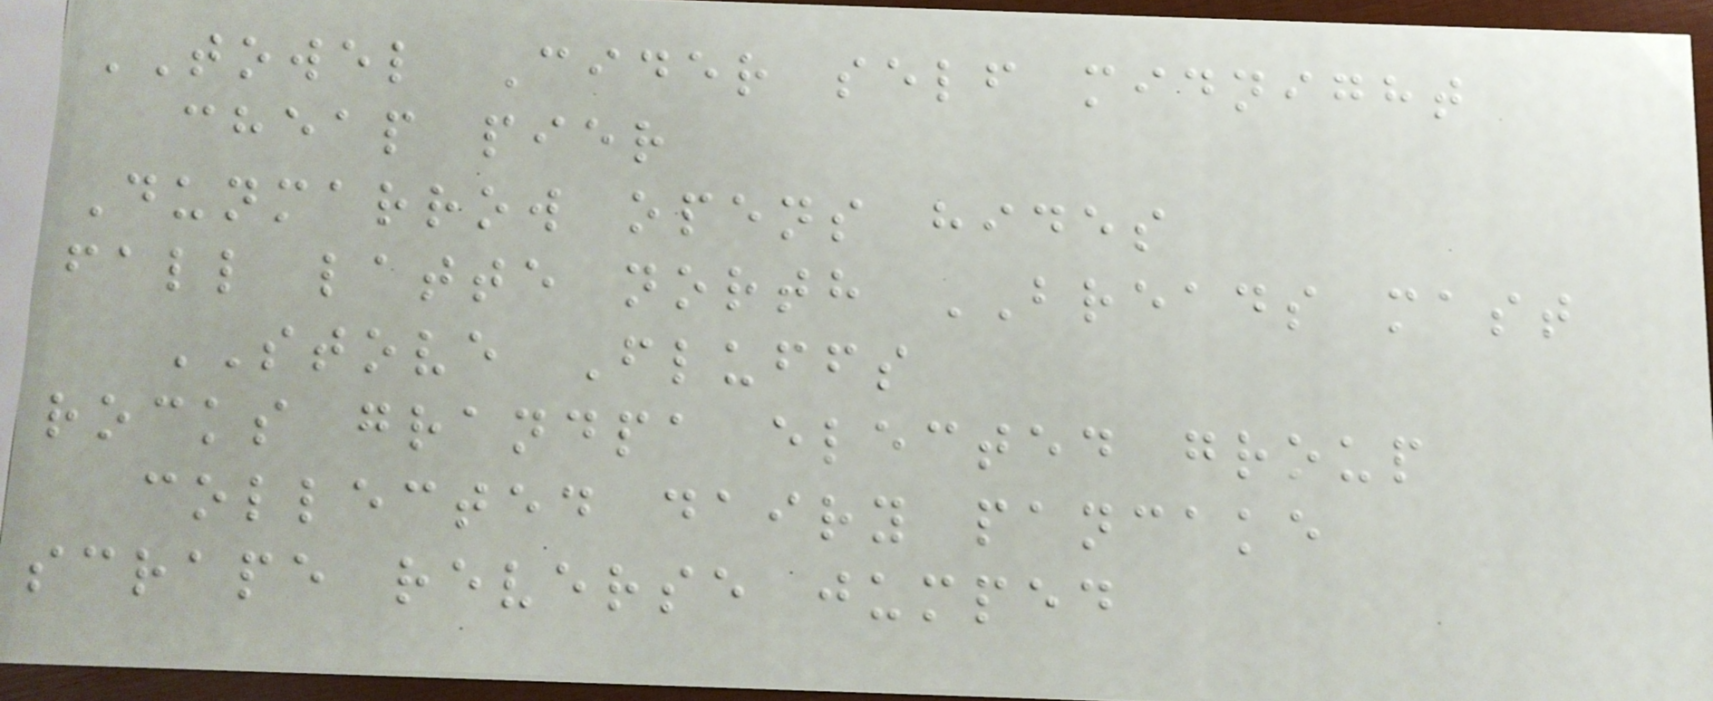TOWEL Cider self midnight
cheap pier
Dunmarrow opens hides
fall latte north BREADS mast
STOVE Fluffs
rocks grandpa elected group
collected dairy pancake
scrape reverse jumped
